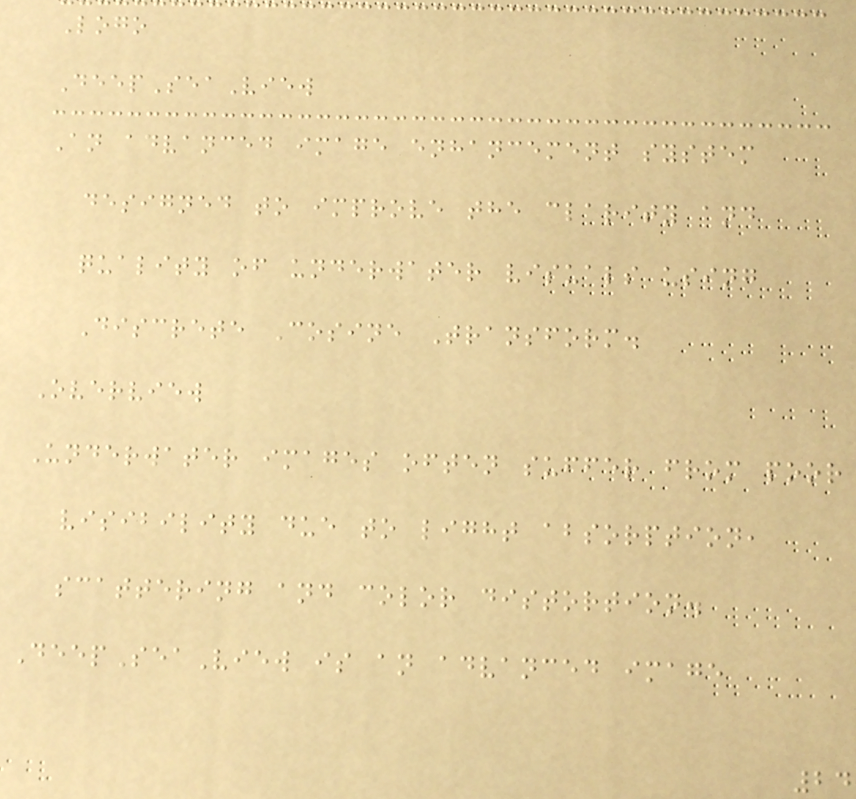Logo
DeepSeaView
An advanced image enhancement system
designed to improve the clarity and
quality of underwater visuals using
Discrete Cosine Transform.
Overview
Underwater images often suffer from poor
visibility due to light absorption,
scattering and color distortion.
DeepSeaView is an advanced image
24
